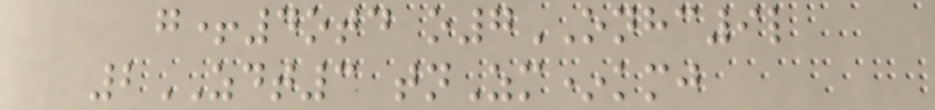g+4otd o7ONHC9l
2ZDT3 tnZm*kmj
